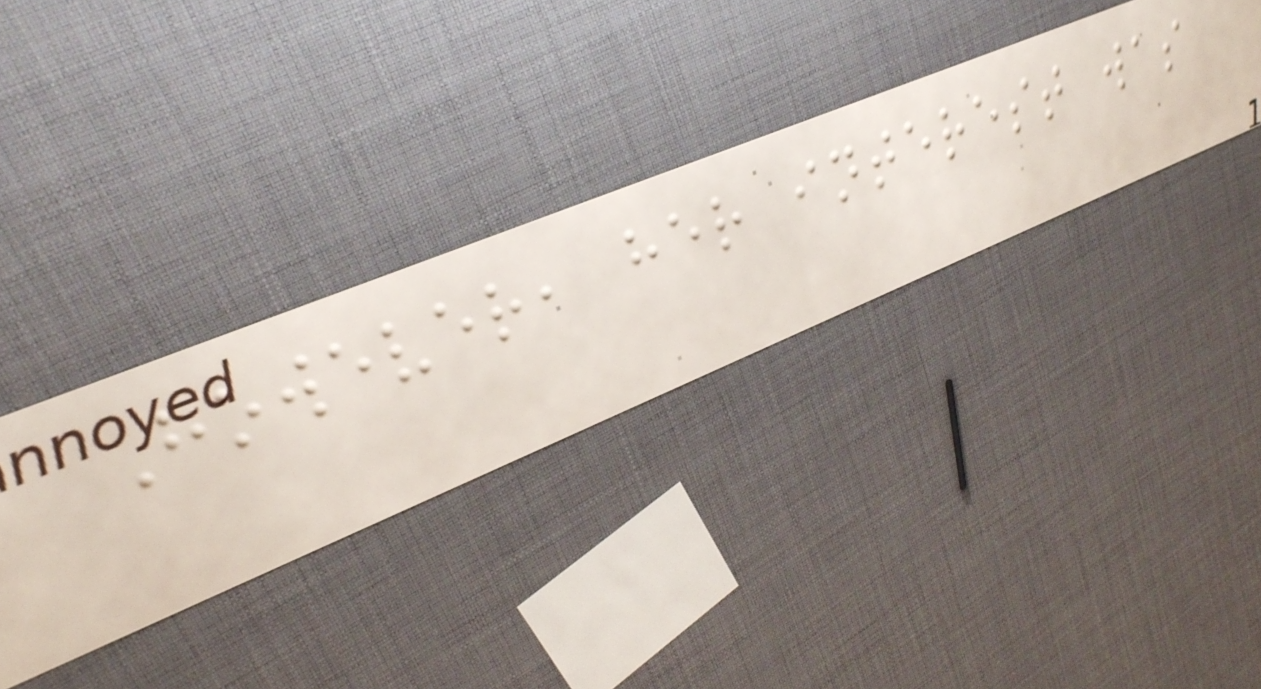However, her interest was
